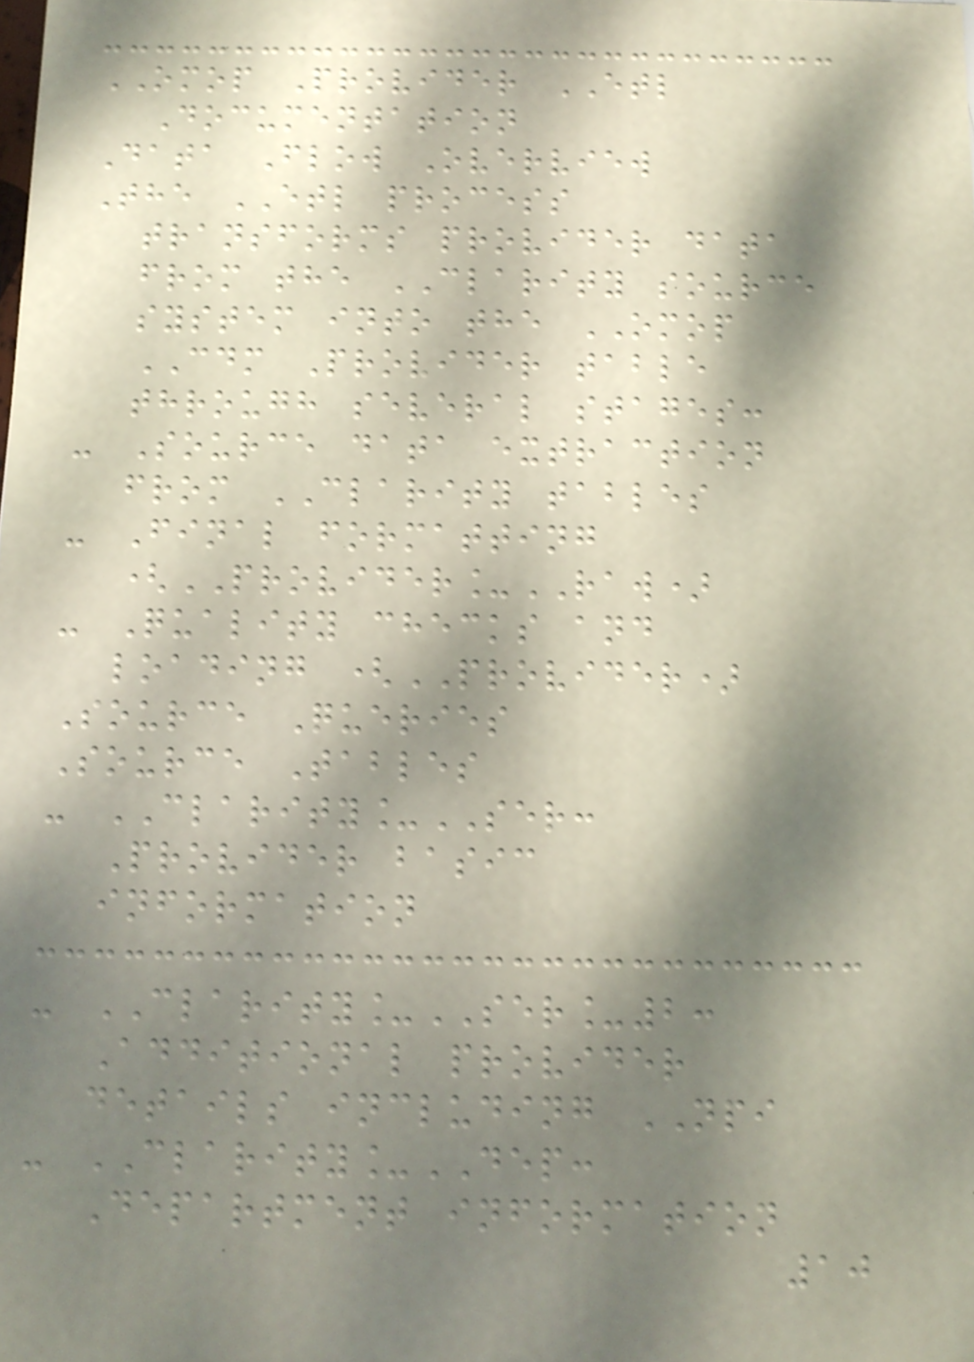OMOP Provider ETL
Documentation
Data Flow Overview
The ETL process
transforms provider data
from the CLARITY source
system into the OMOP
CDM Provider table
through several stages:
- Source data extraction
from CLARITY tables
- Final formatting
(PROVIDER_RAW)
- Quality checks and
loading (PROVIDER)
Source Queries
Source Tables
- CLARITY_SER:
Provider basic
information
- CLARITY_SER_2:
Additional provider
details including NPI
- CLARITY_DEP:
Department information
10
